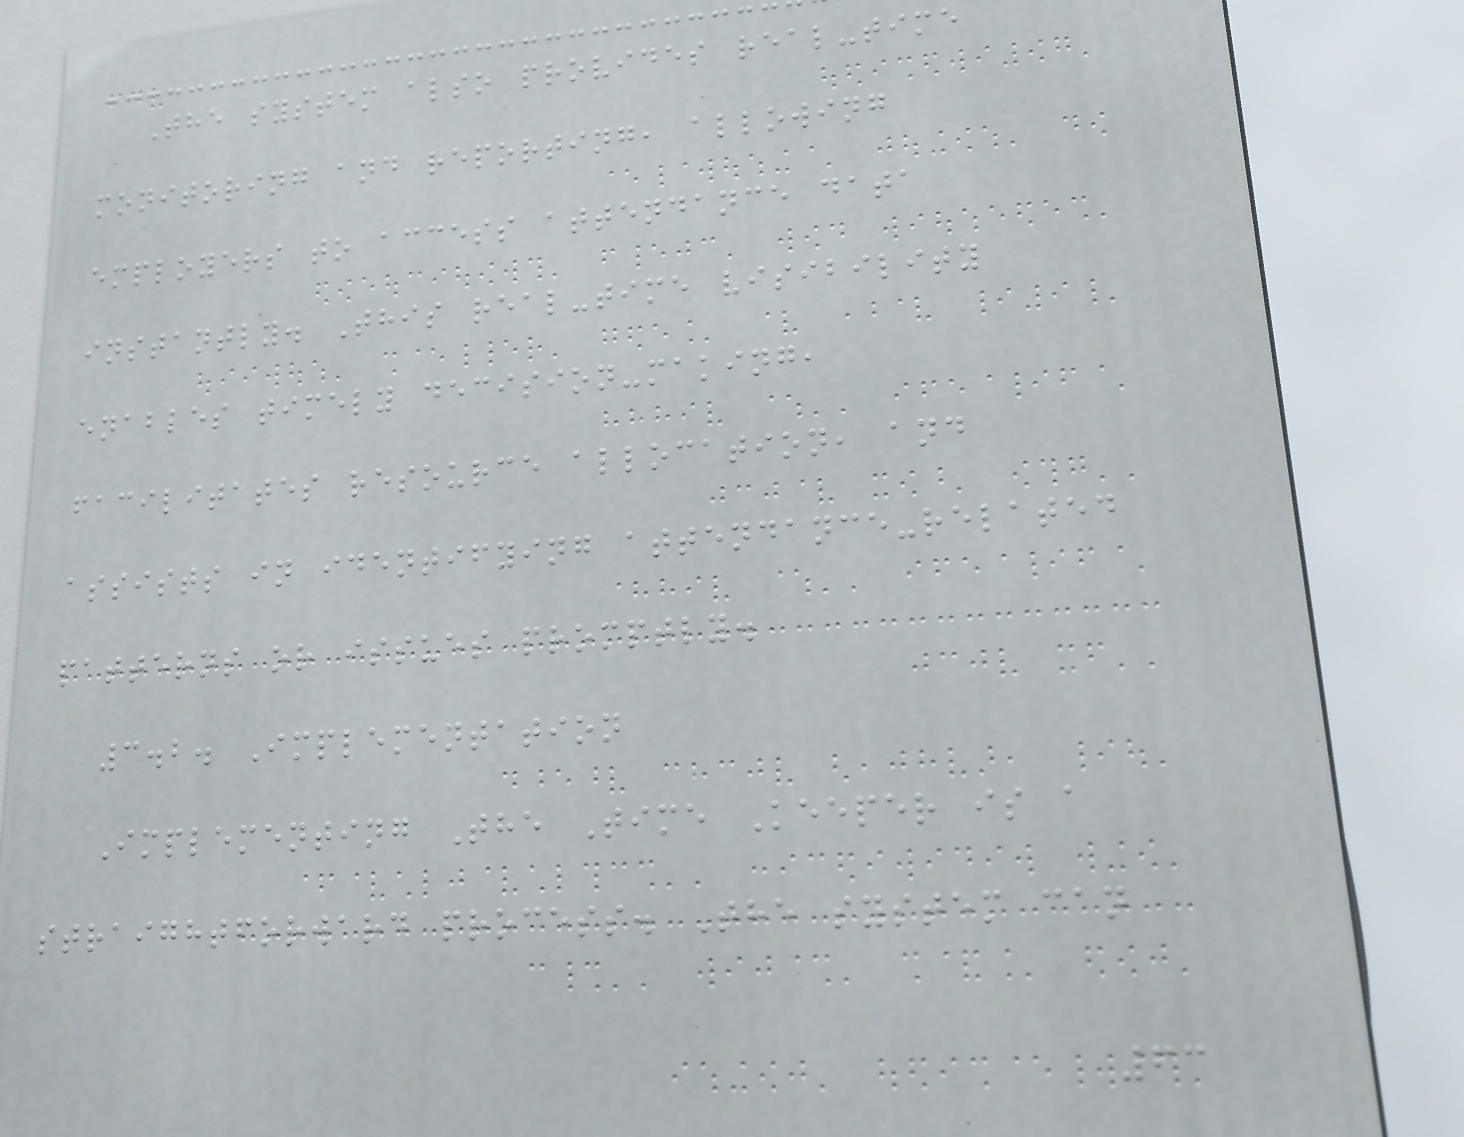The system also provides real-time
monitoring and reporting, allowing
employers to access attendance data
instantly. This real-time visibility
enables timely decision-making,
facilitates resource allocation, and
assists in identifying attendance-related
patterns or issues promptly.
3.2. Implementation
Implementing The Time Keeper is a
straightforward process. The system can
63
